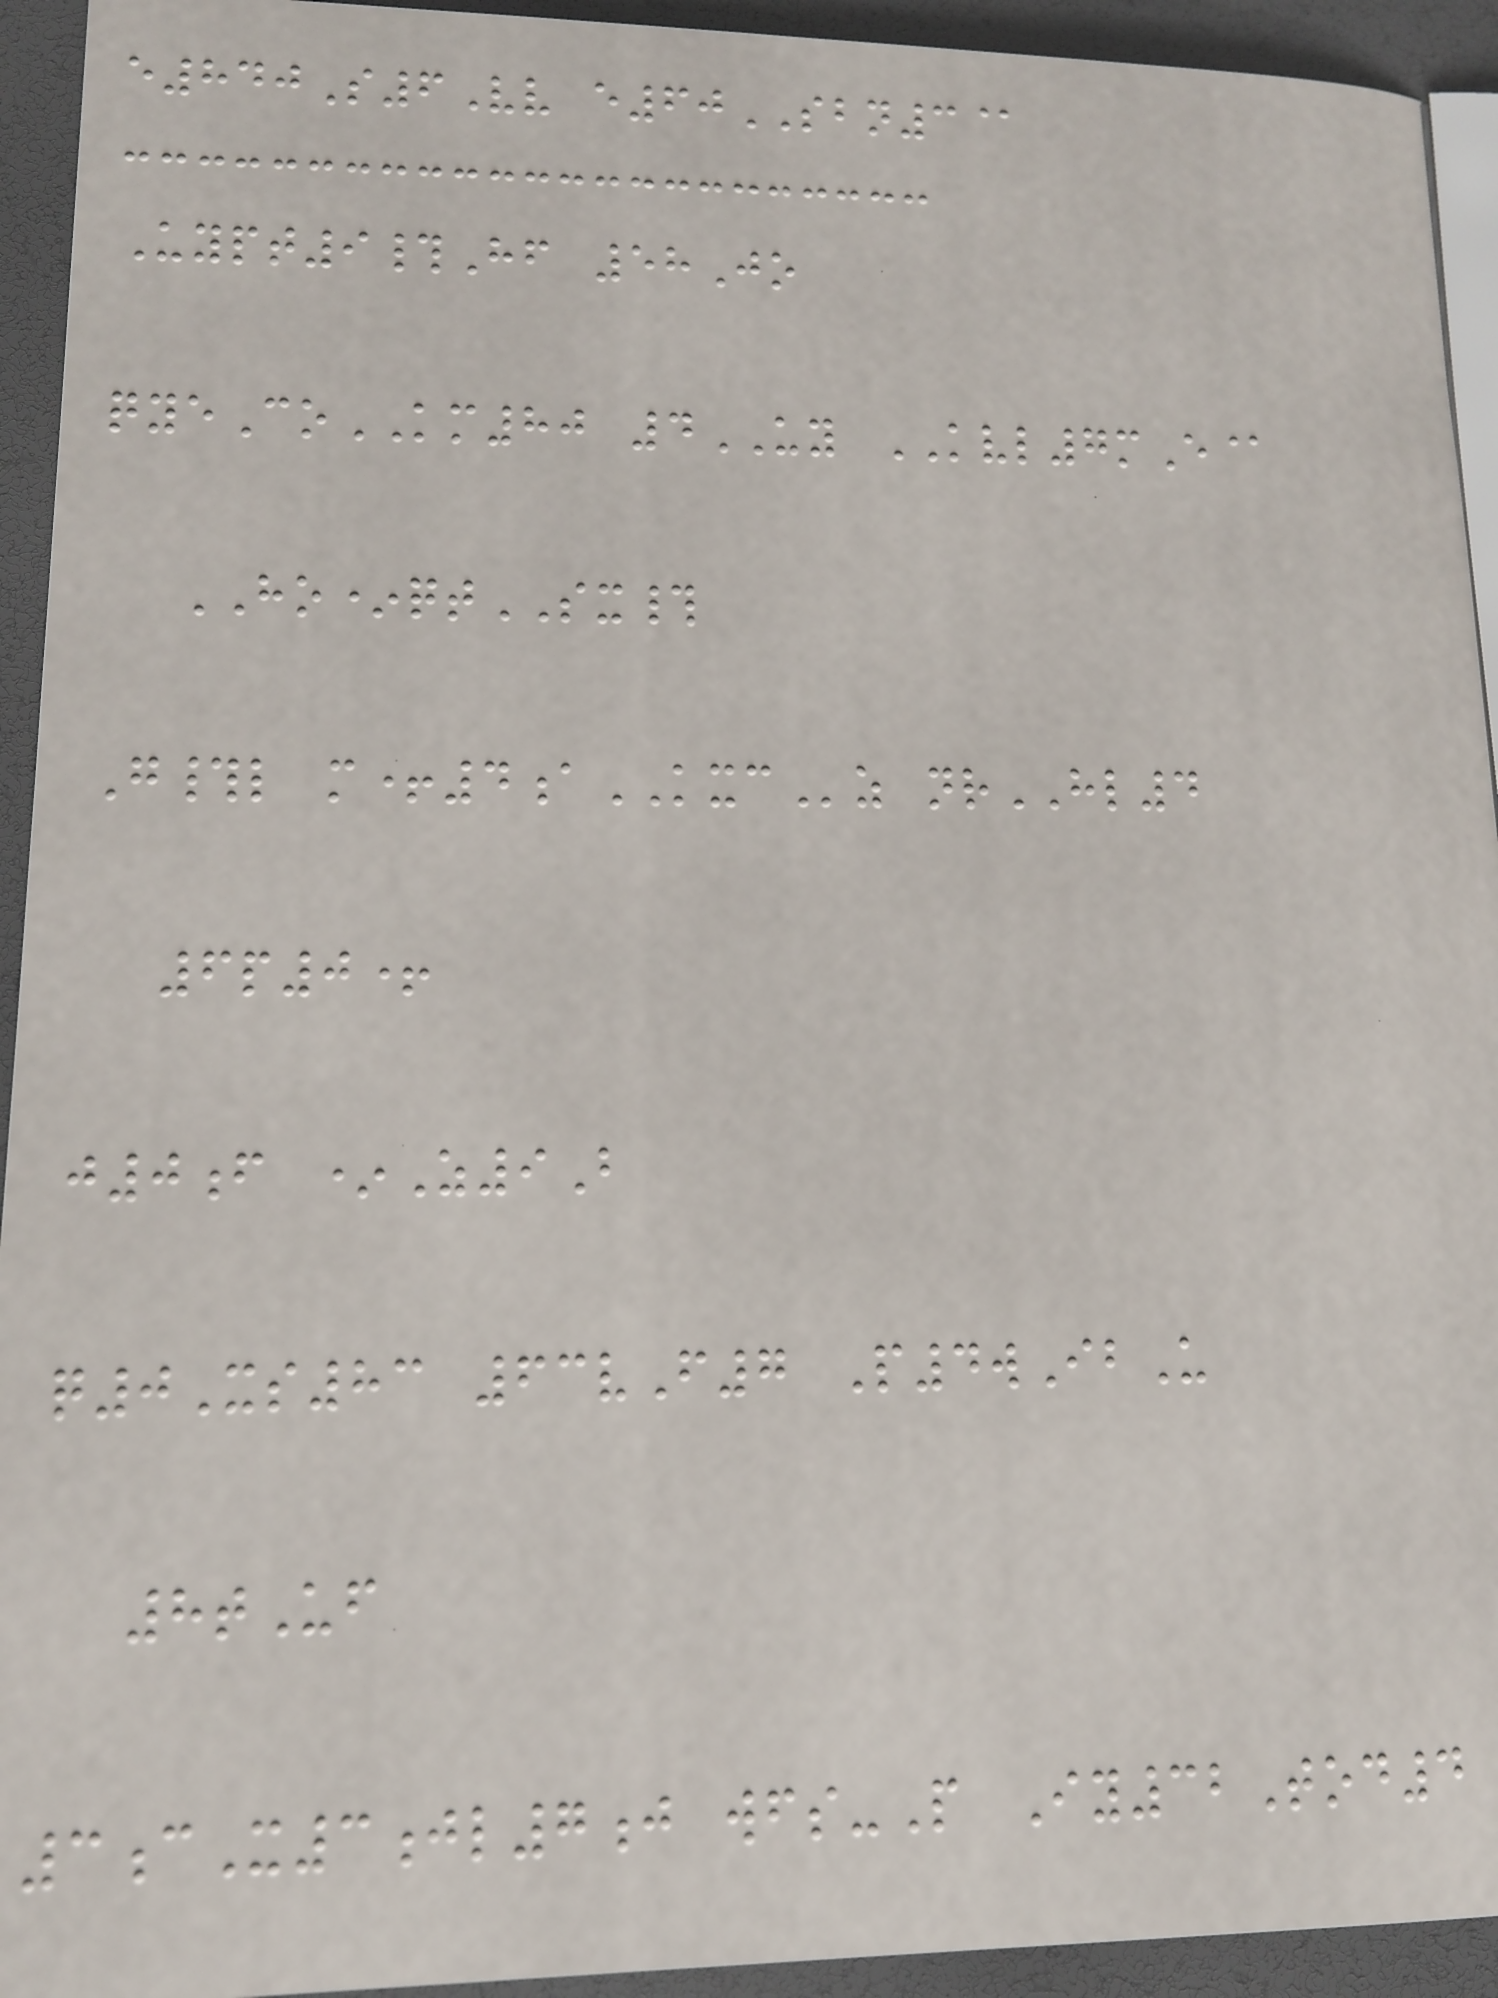e840S6Vv e60SBN3@
Uypt9#Hf 58Jo
qyeCoKM80 4UY KVL7mE@
HO*qtSX#
G#l m+4aKXCz nrHL4
6p0+
j0f *Z9B
q0Xs83 63vF7 P4wIbU
8tUf
3cX3jl7j wfs-P Iy32Tod4
